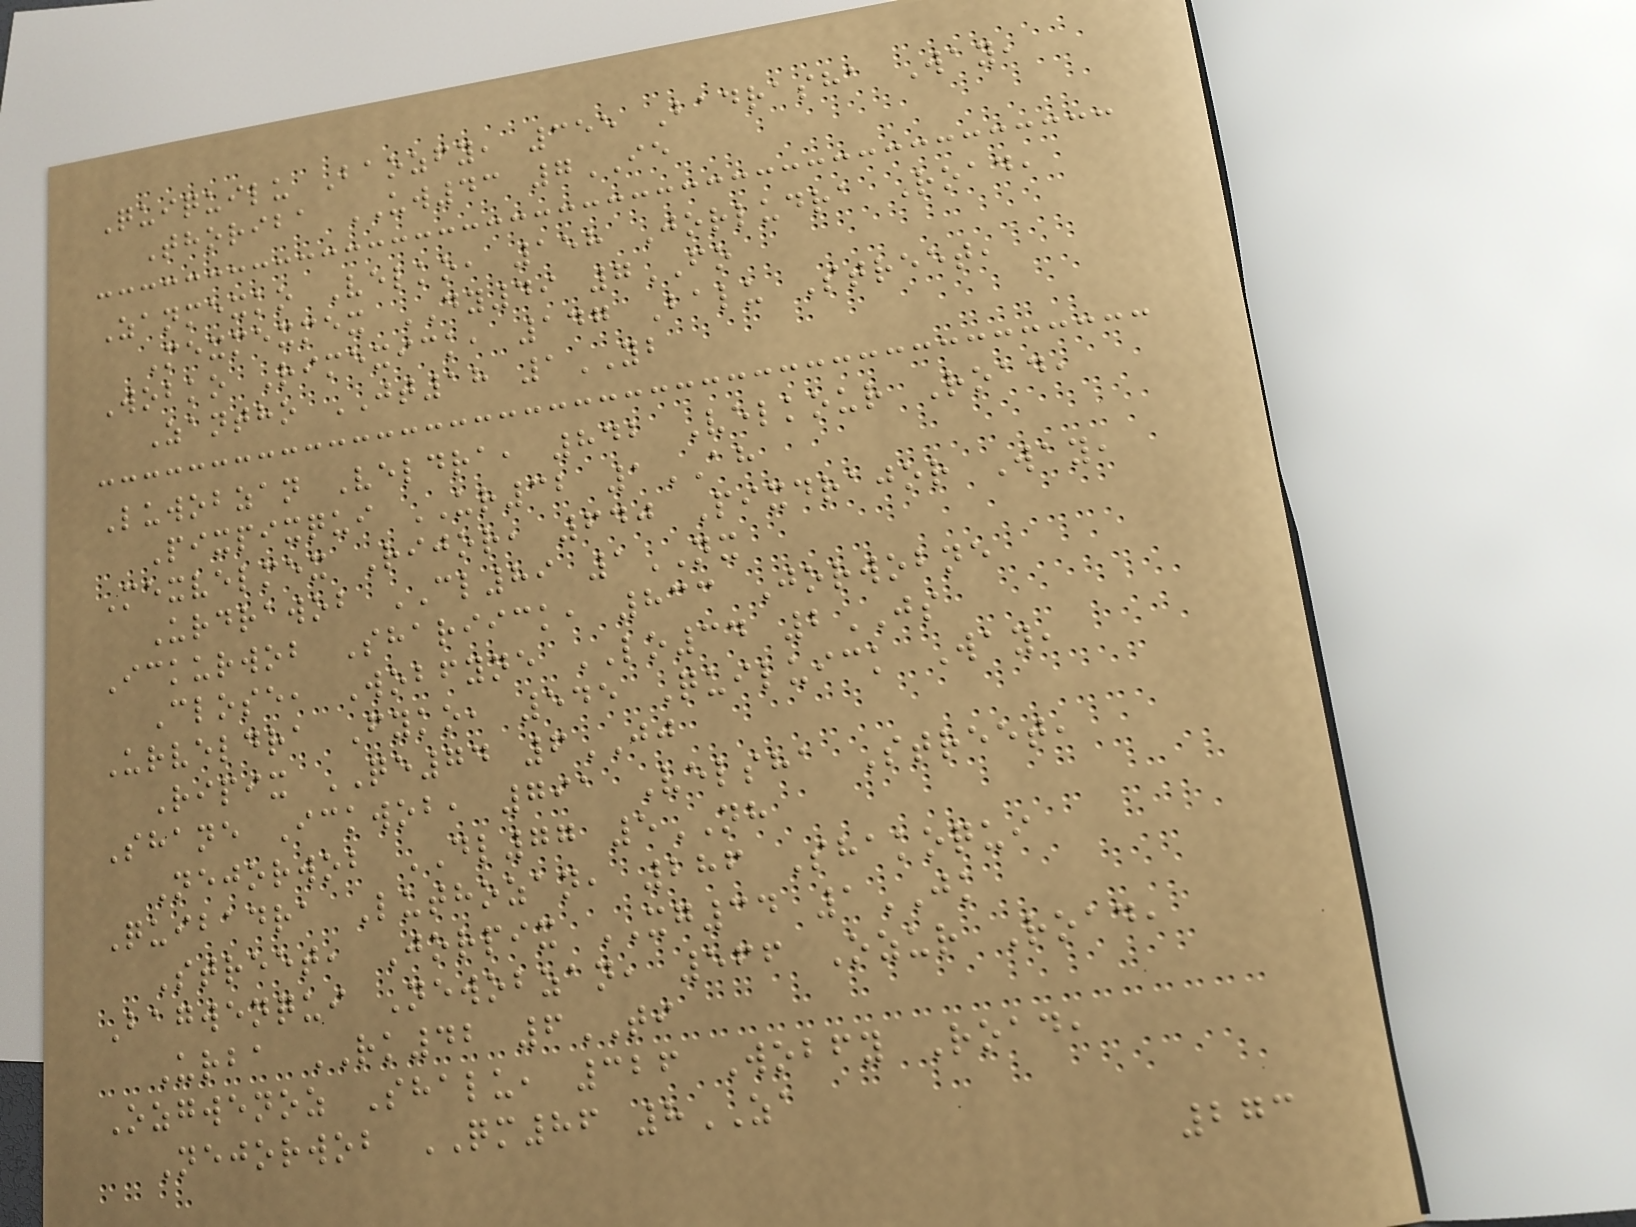Quiquilu Baozfy, 355 Badrasha Way,
Thoriba UW43 7IE
Zanmexko Velko, 158 Jorludra Road,
Mexmexmex DY49 7FO
Wobko Rimexick, 147 Balu Street,
Zantho JT18 1YB
Luwobzan Veldra, 842 Velkour Road,
Pixpixqui UR32 1AH
Mexvelmex Rijor, 640 Pixdrajor Way,
Urdrawob CL89 1NX
Ickurwob Shariick, 833 Jorwobne
Close, Wobfyne LO34 2JS
Urveldra Fyko, 545 Quiluick Way,
Ripix QE74 6JJ
Shane Ickwob, 791 Velsha Street,
Nejorwob DL77 5NH
Quibadra Luthozan, 286 Shakoqui
Street, Jorpix XG34 1JK
Bagwenqui Newobzan, 566 Ozur Road,
Urba RK42 6TI
Ozgwenoz Shalu, 326 Wobfy Road,
Nejorwob QM86 8ZA
273
